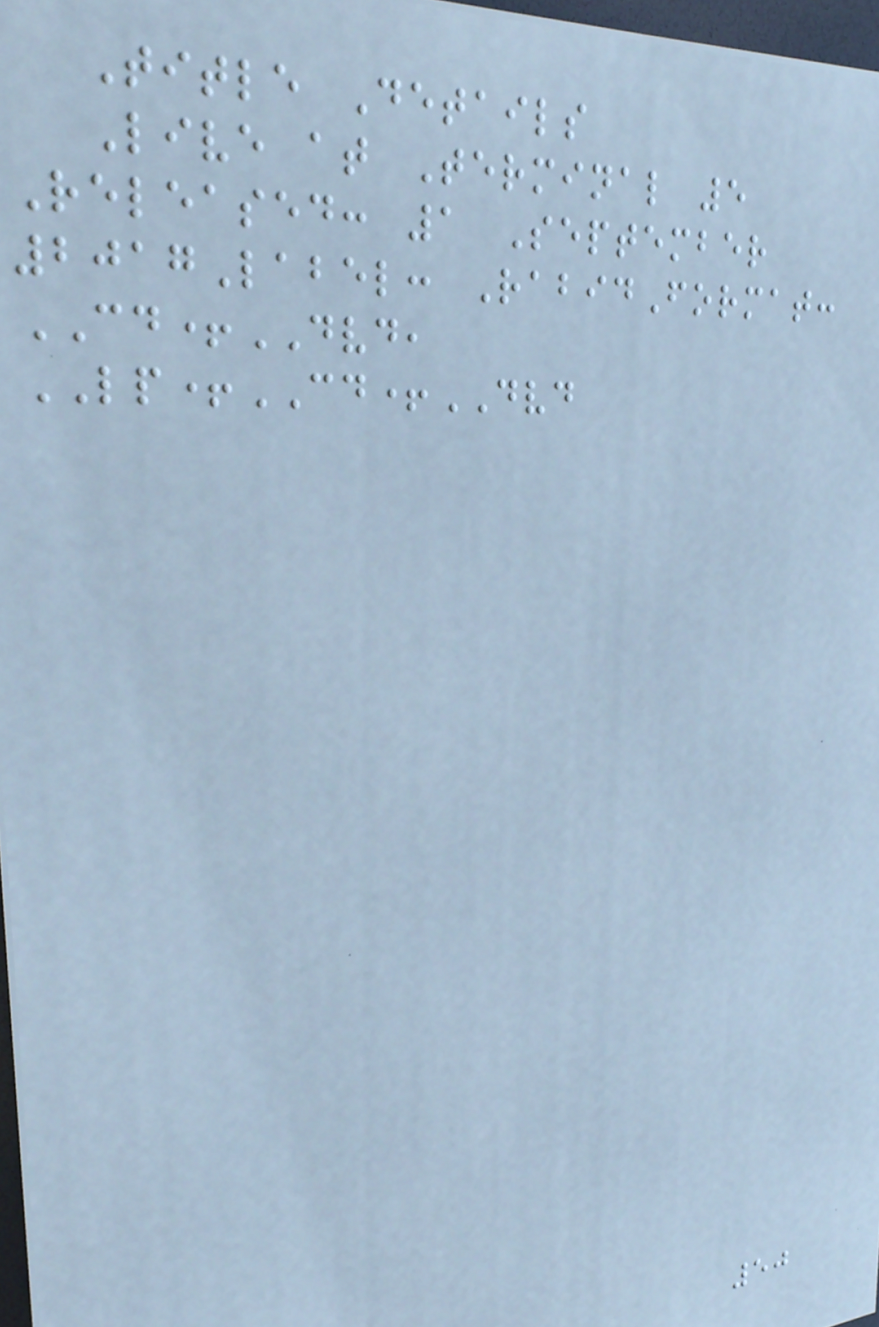Title Details
Live at Terminal 5
Released: 1 September
2017Label: RabidFormat:
CD+DVD,
LP+CD+DVD
50
